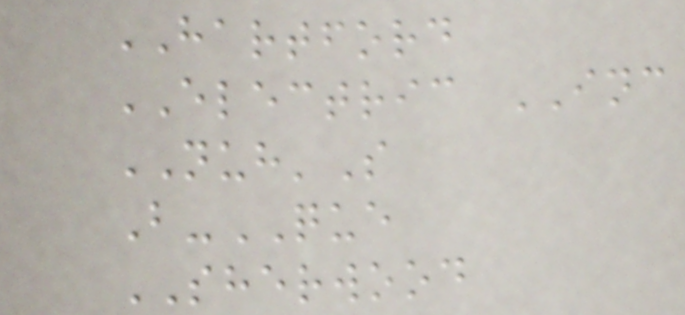HARTFORD
ELECTRIC INC
NUH'S
B-QUE
SHERWOOD
